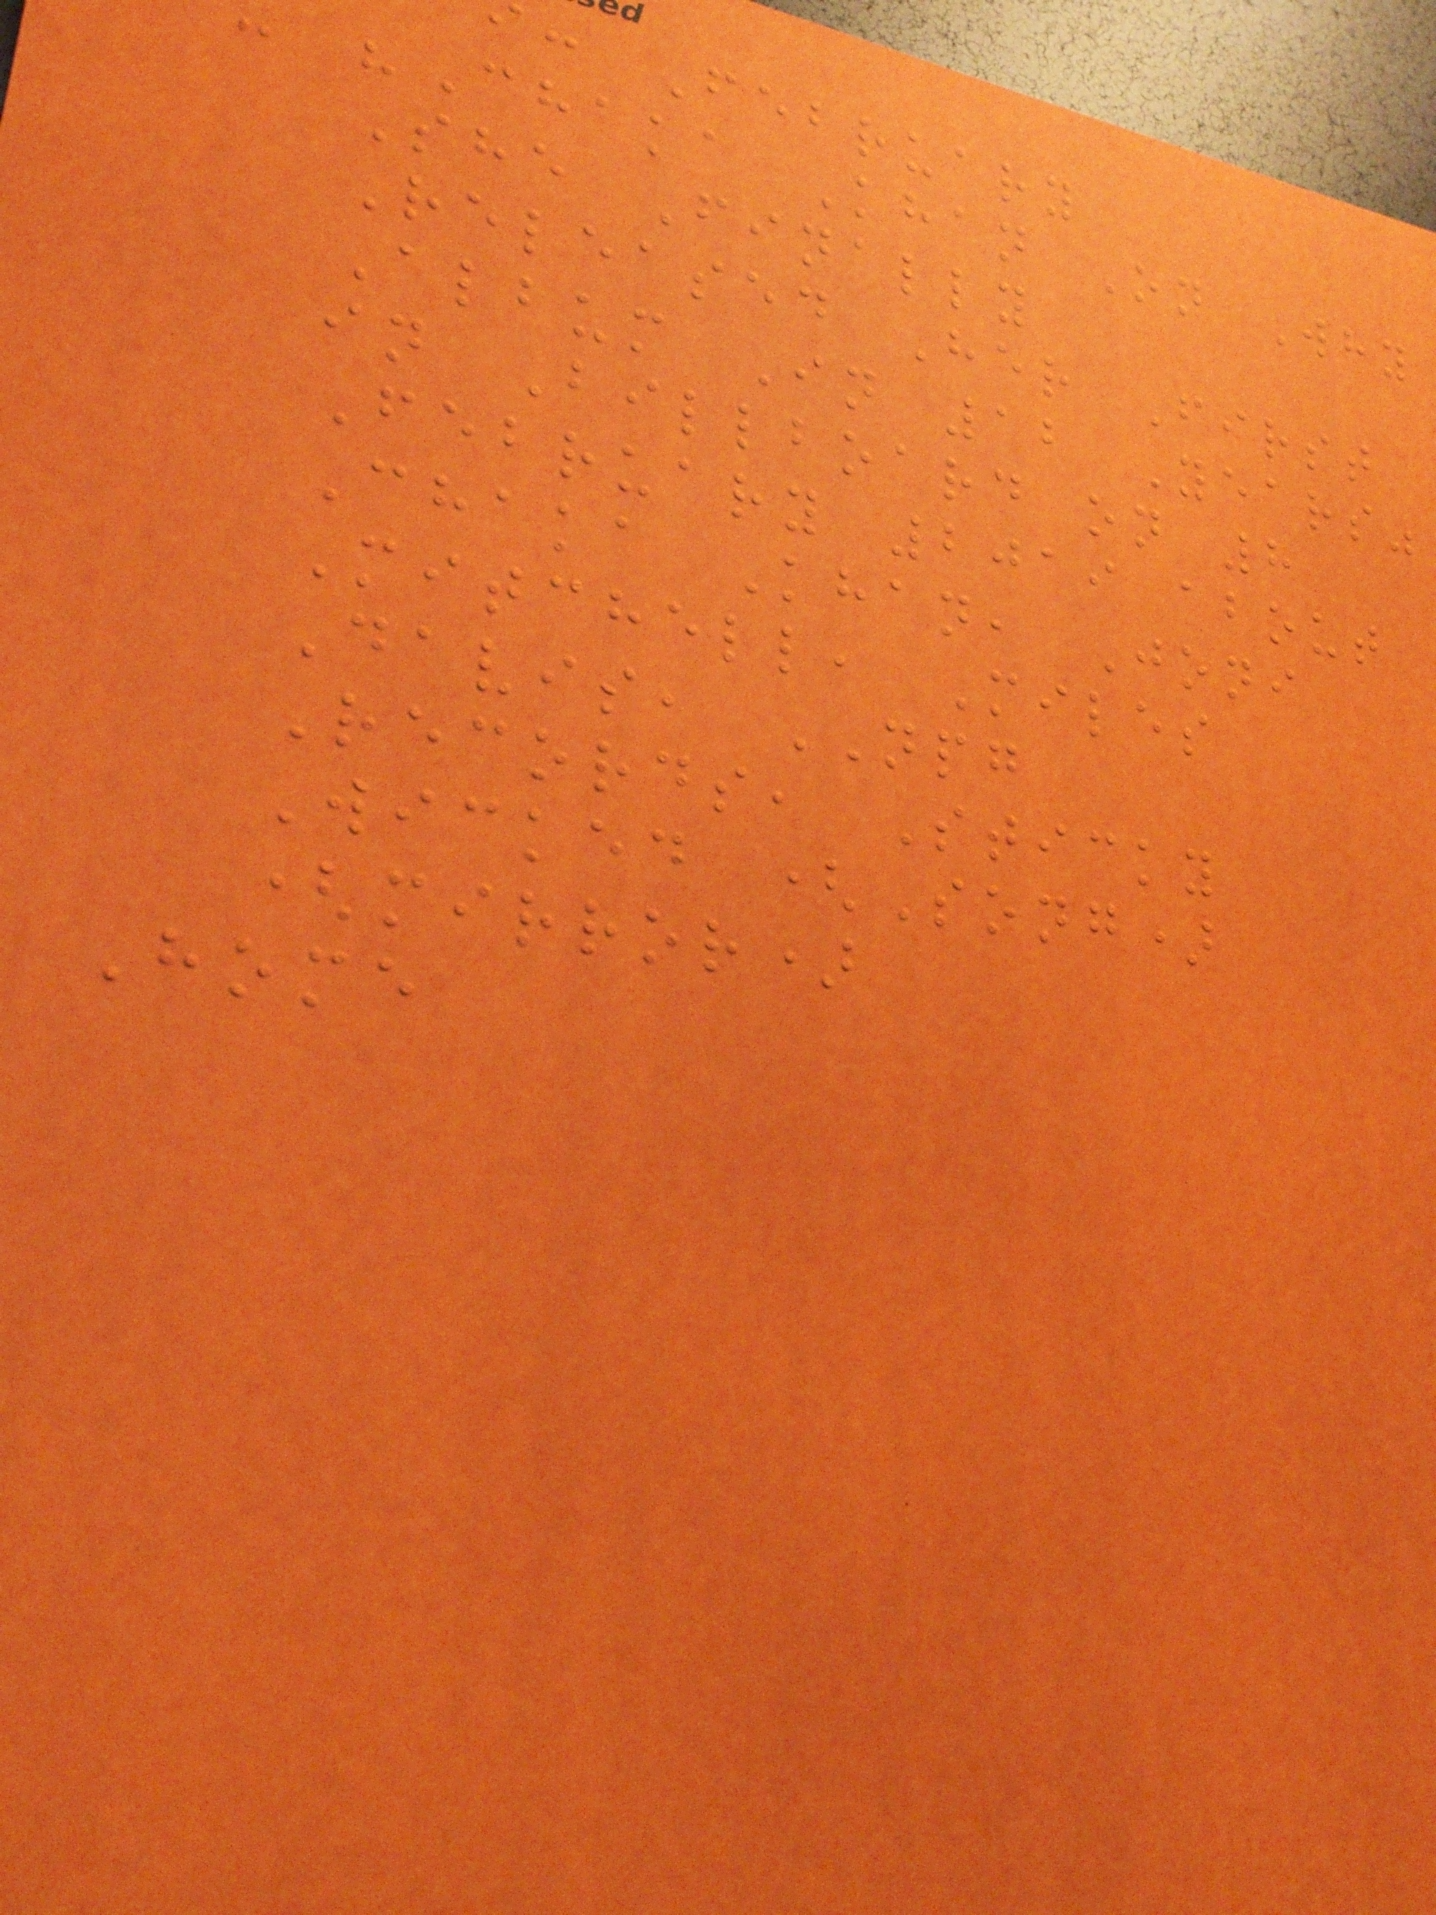: February
"Chaka Khan On Why
She Finally
Released Her First
Album In 12 Years"
in Billboard on 8
February 2019 about
Chaka Khan, Joni
Mitchell, Miles
Davis, NPG
Records, Sticky
Wicked (Song)
(mirror)
Home
